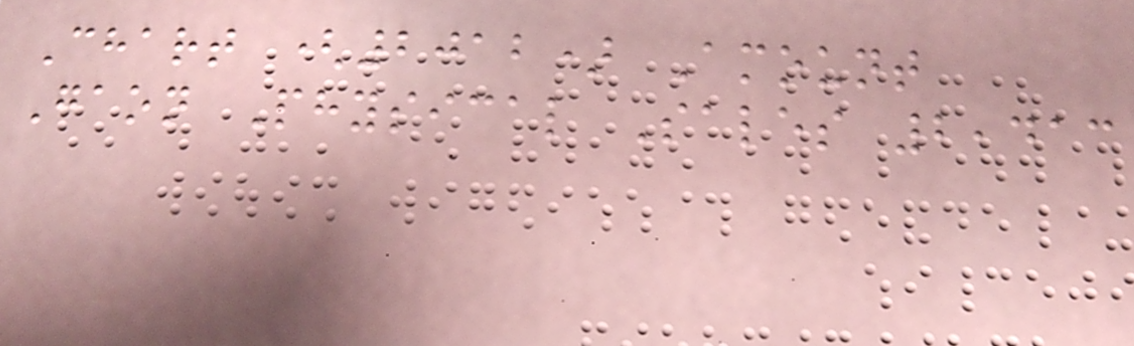Chart (2012) Amount
Gaon Physical Sales 2,413
